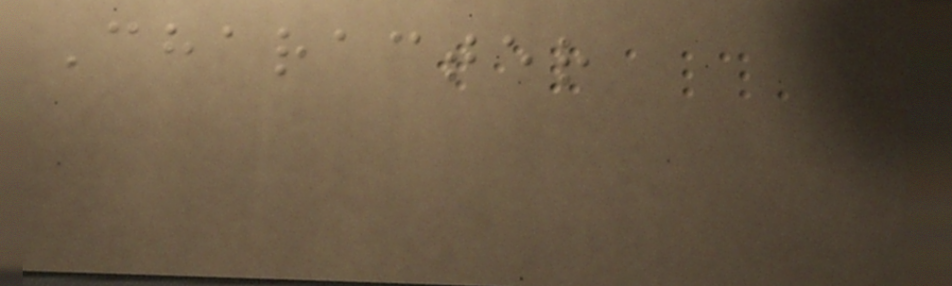Character
